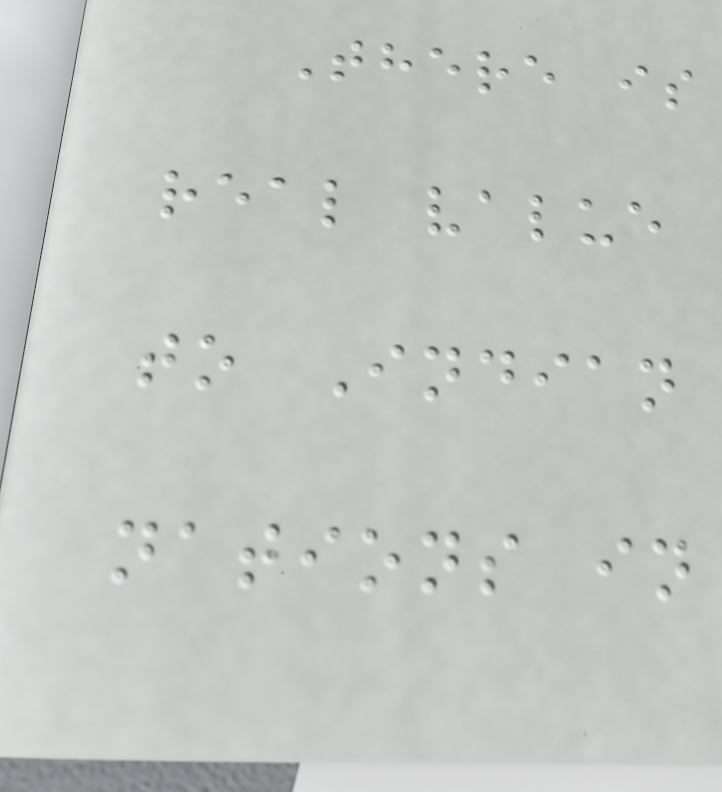There is
real value
to Indian
nations in
